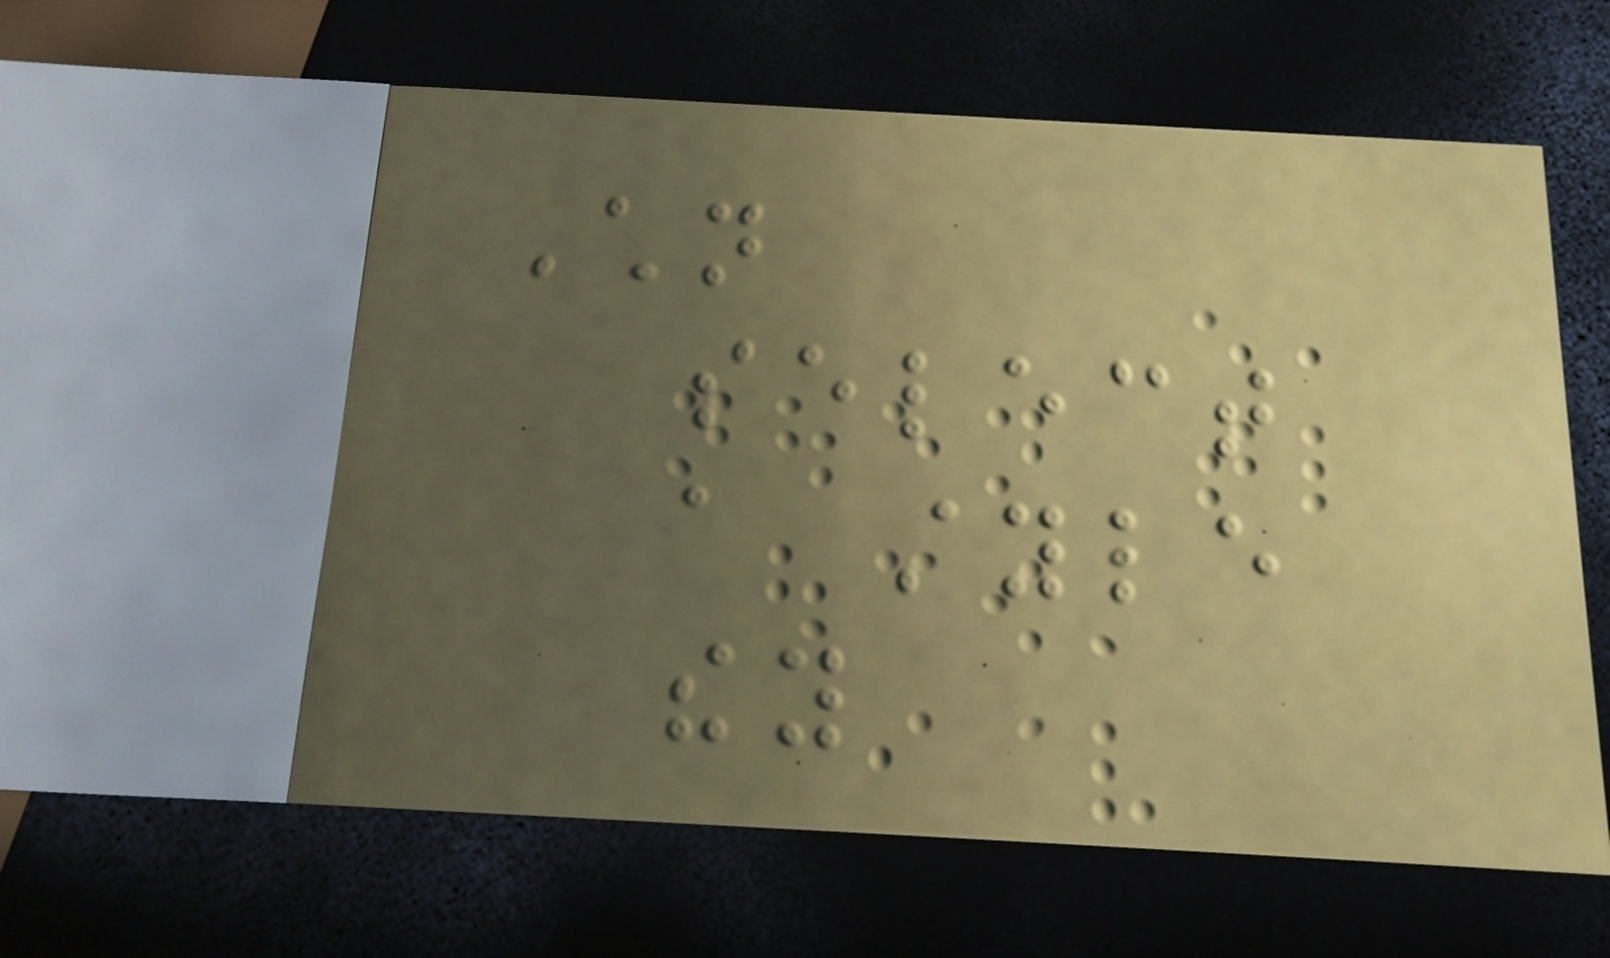Children
select
a style
they
